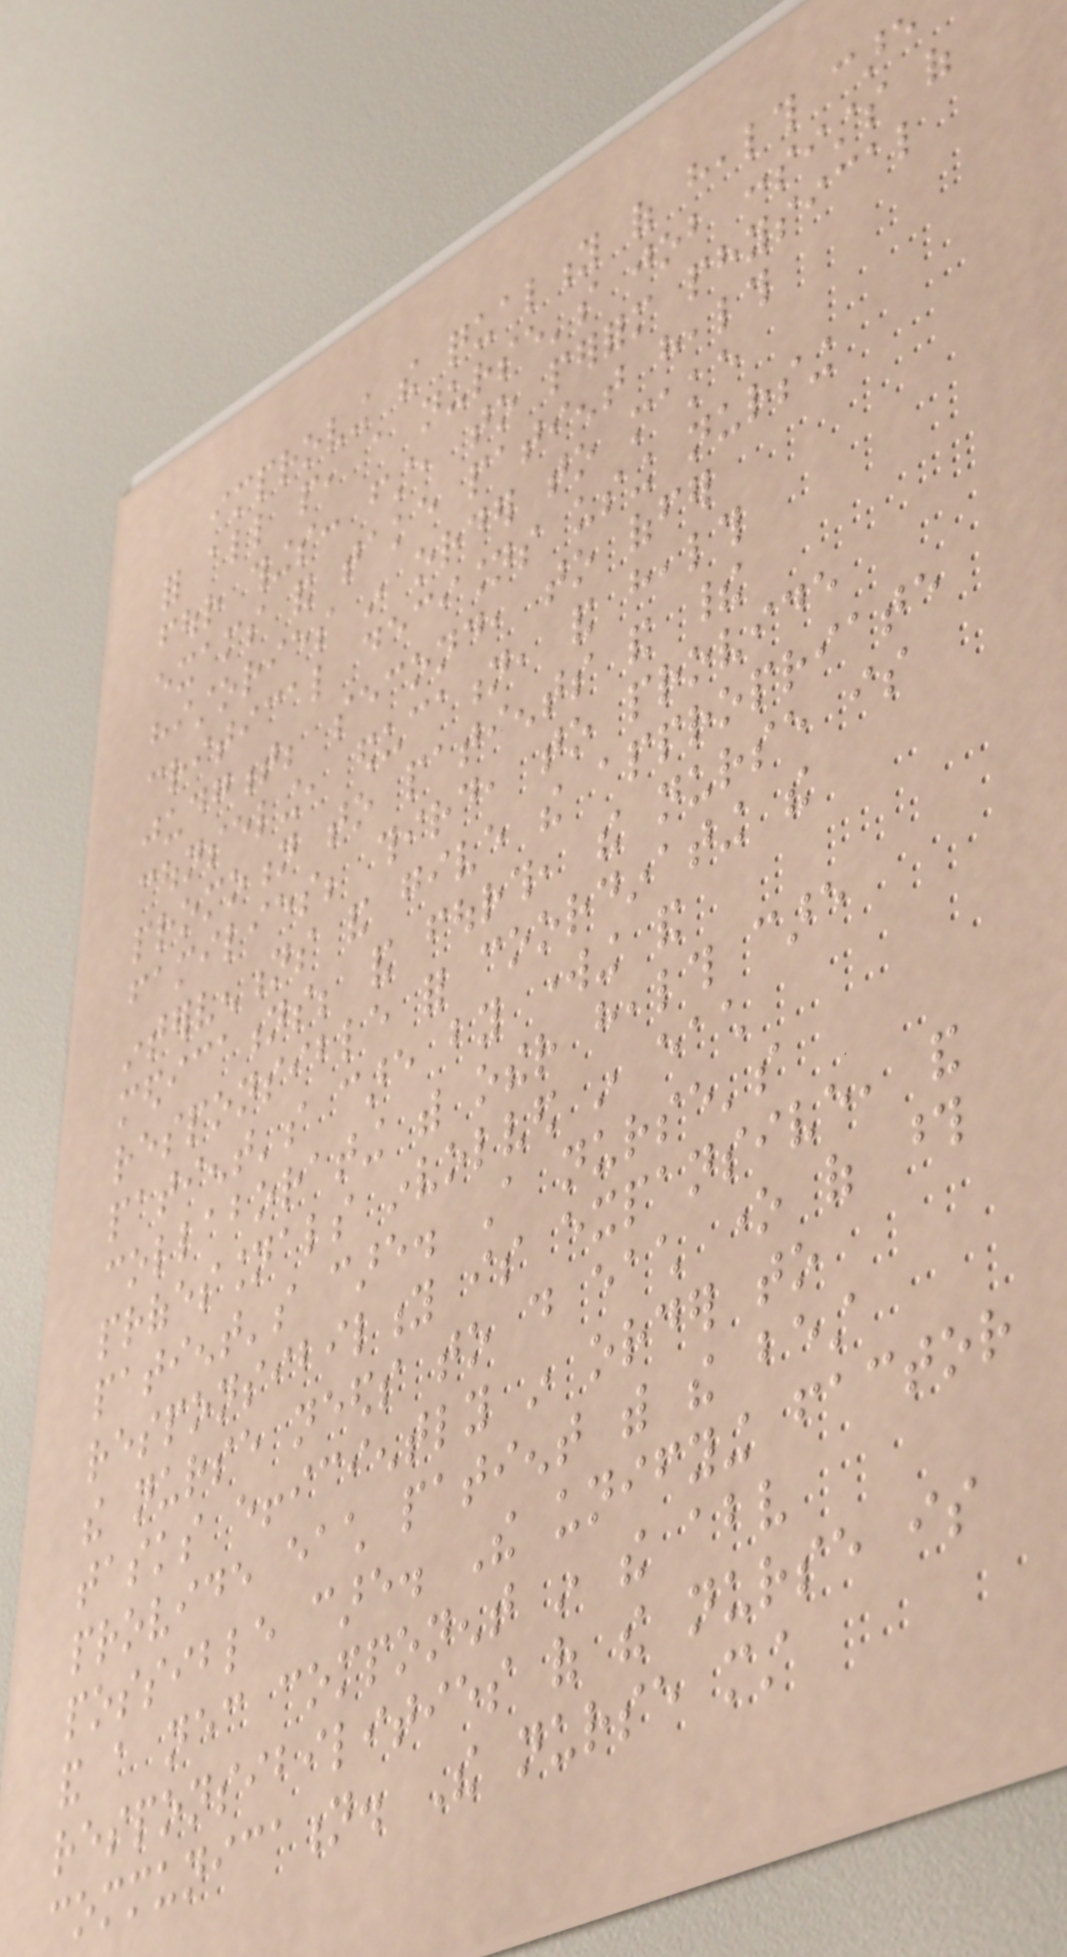improving the quality of health care
for all people, a nurse's job consists of
four things: first, to perform physical
exams and take patient health
histories in order to make
critical decisions using nursing
judgment; second, to offer
counseling, education, and health
promotion to patients and their
families; third, to provide
interventions and give the appropriate
medications; and fourth, the nurse is
responsible for coordinating the
patient's care by working and
collaborating with other health care
professionals involved in each
patient's care. A nurse's
responsibility is expansive, and
the nurse needs to do each one of those
tasks efficiently in order to
provide each patient with the best
possible care. The unifying factor
and a necessary component in the above
responsibilities of the nurse is
communication. The nurse must
